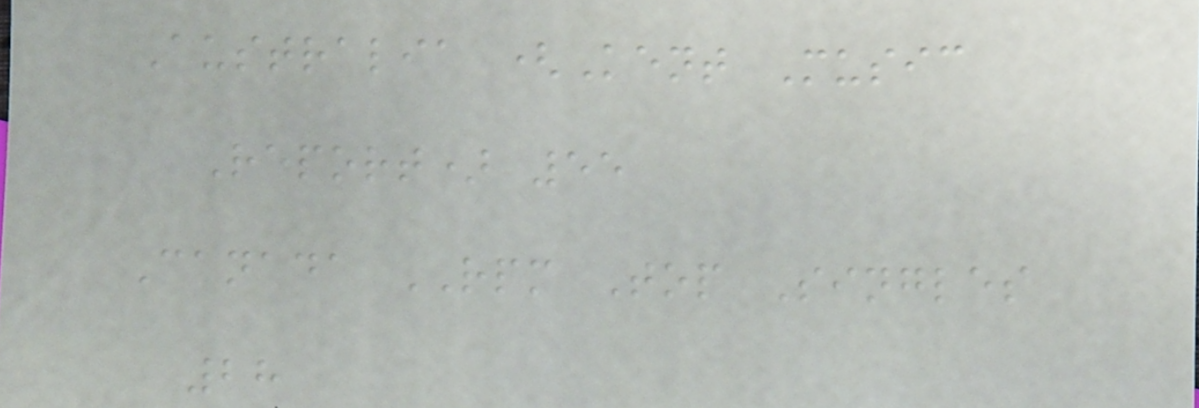Australia (Kent Music
Report) 55
Canada RPM Top Singles
28
